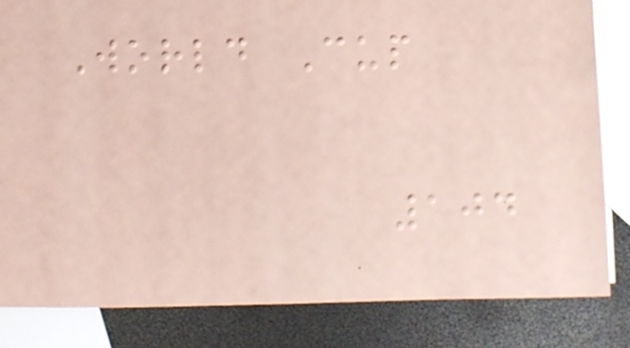World Cup
104
